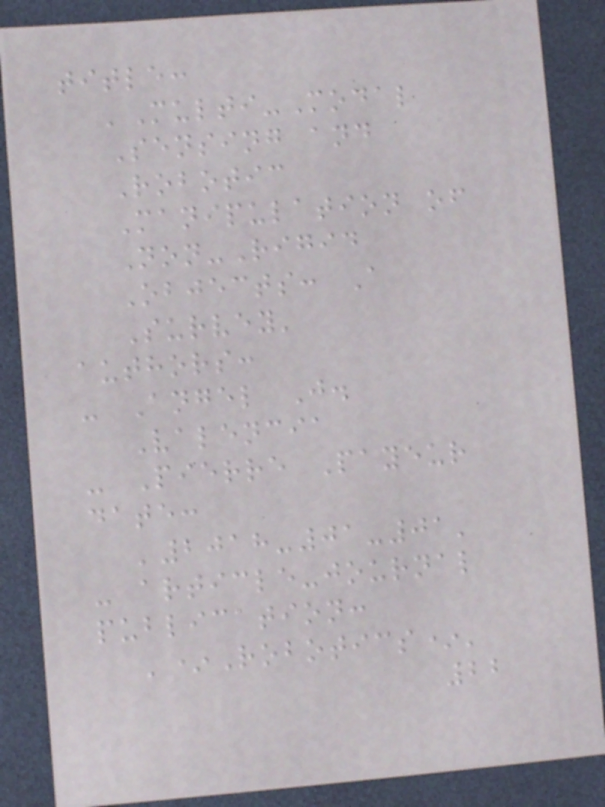title:
'Multi-Modal
Sensing and
Robotic
Manipulation of
Non-Rigid
Objects: A
Survey'
authors:
- Angel J.
Valencia
- Pierre Payeur
date:
'2018-01-01'
- article-journal
publication:
'*Robotics*'
22
